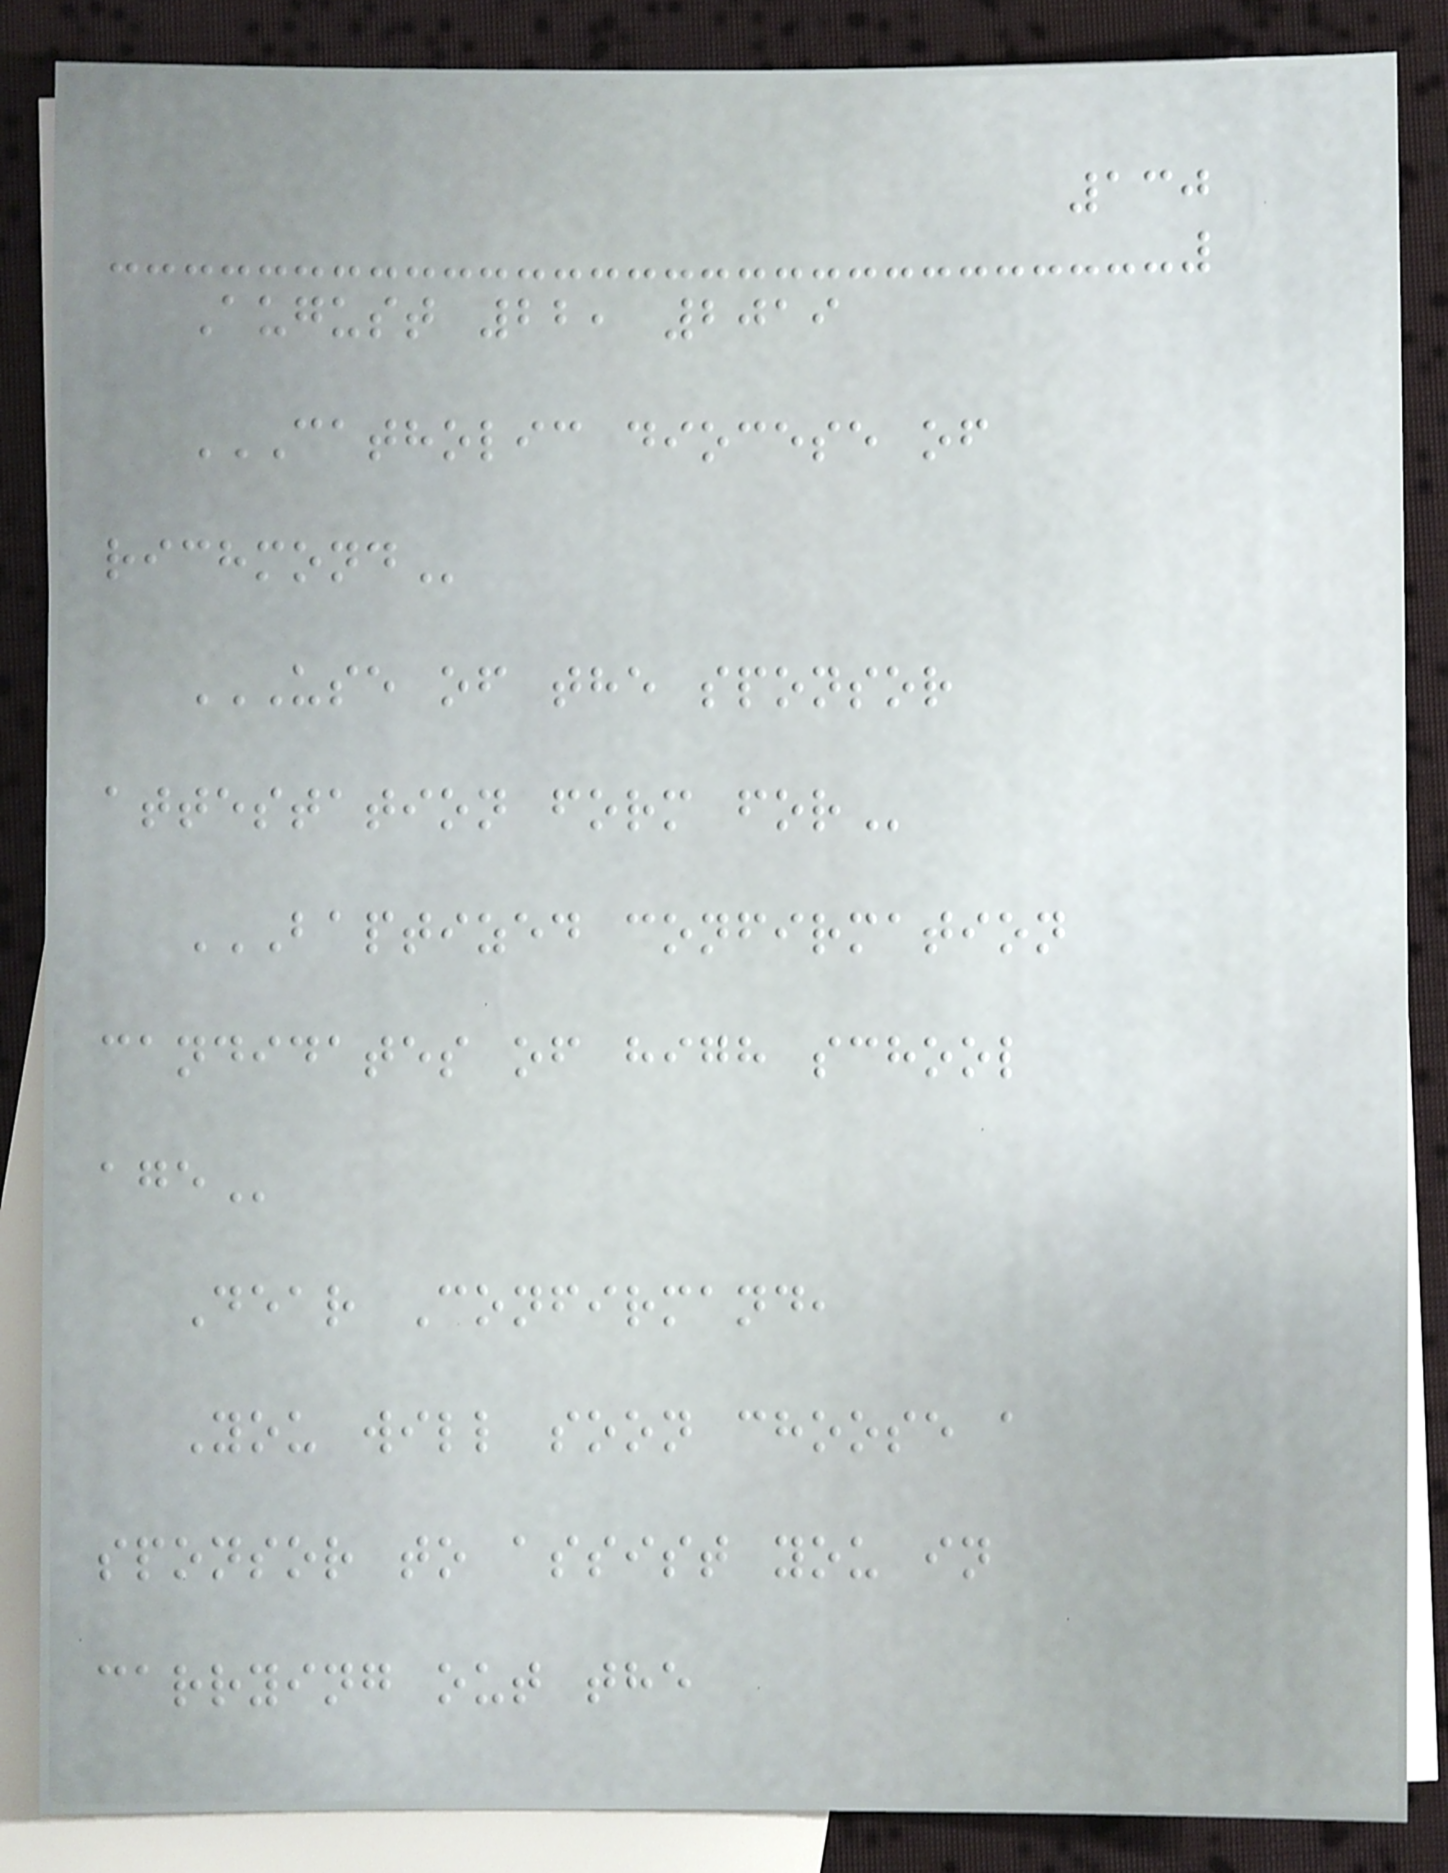130
August 22, 2019
CATHOLIC DIOCESE OF
RICHMOND
USE OF THE SPONSOR
ATTESTATION FORM FOR
BAPTIZED CONFIRMATION
CANDIDATES OF HIGH SCHOOL
AGE
Dear Confirmand,
You will soon choose a
sponsor to assist you in
carrying out the
